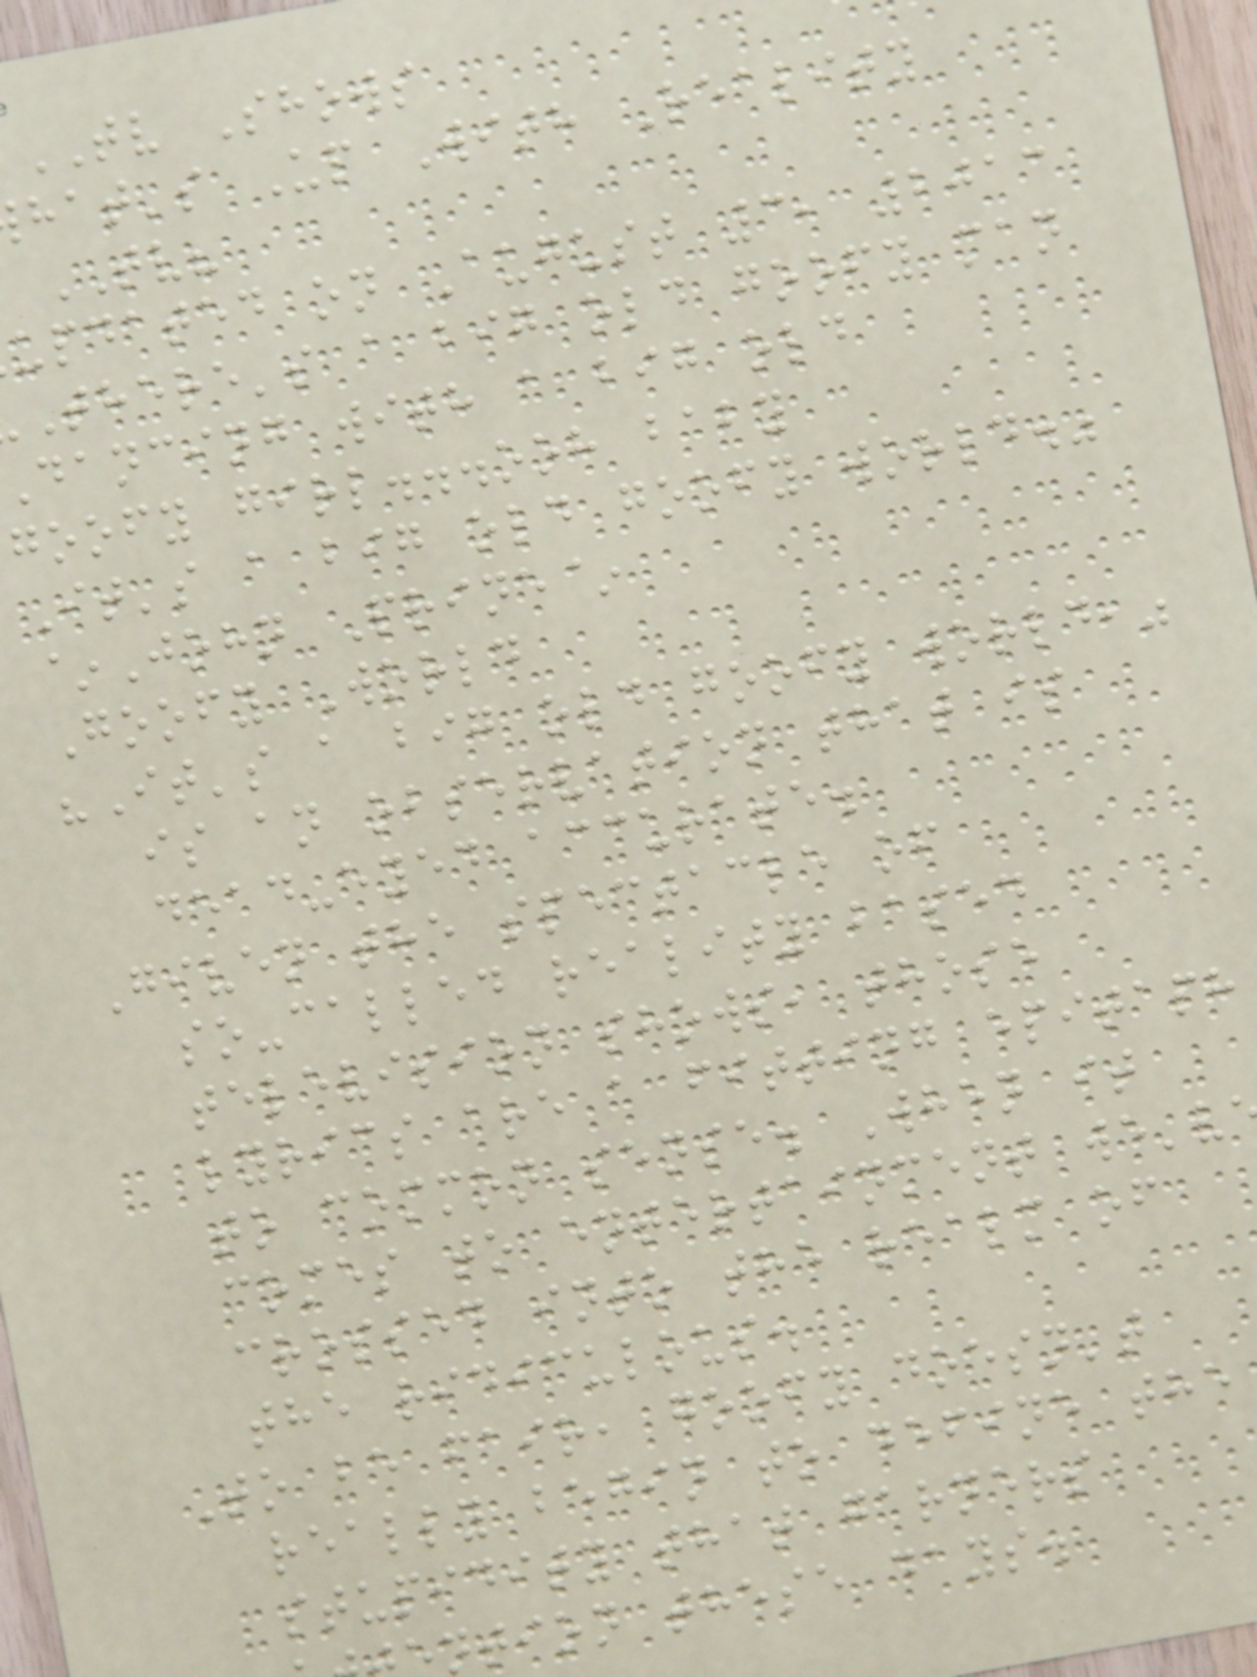TV Shows
hat's Up With Reality
TV?
updated on August 3, 2013
There's a big old goofy man
dancing with a big old
goofy girl...ooh baby
It's a big old goofy world."
~John Prine~
Goofy World
"It's a big old goofy world,"
is an observation that is
dead-eyed accurate.
Given the spectacle of
so-called reality based
television shows, those
lyrics are a fitting epitaph
to common sense. When it
comes to entertainment we'v
crossed into the realm of
the ridiculous.
To be fair, goofy doesn't
really begin to define the
stupidity that garners
ntion these days.
